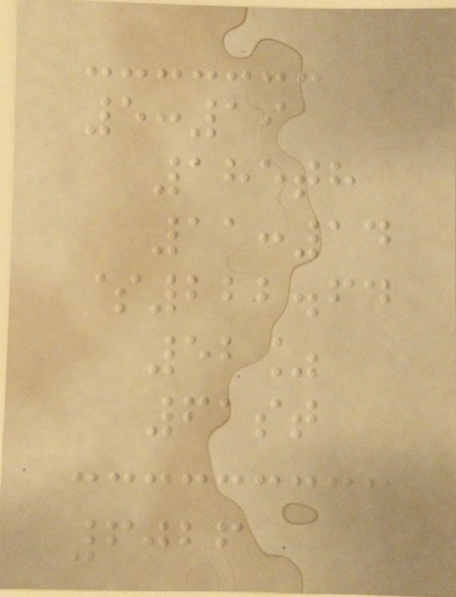5:19
185th
11:14
$222.64
52%
61st
6026
